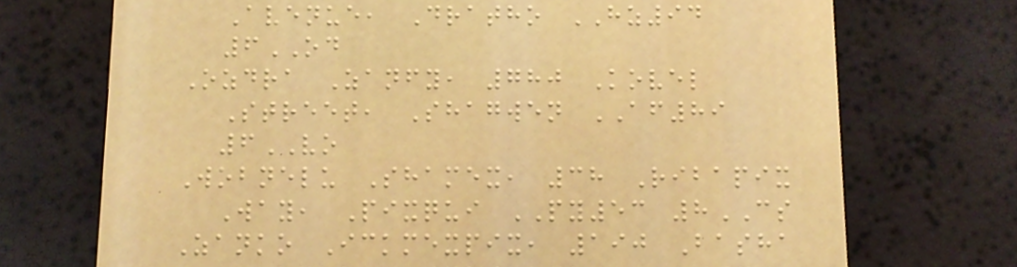Avenue, Dratho HZ94
6OD
Ozdra Zanfy, 780 Kovel
Street, Shagwen AF89
6VO
Wobnelu Shamex, 38 Ribapix
Way, Pixqui PY53 8CS
Zanko Ickmexpix, 190 Basha
